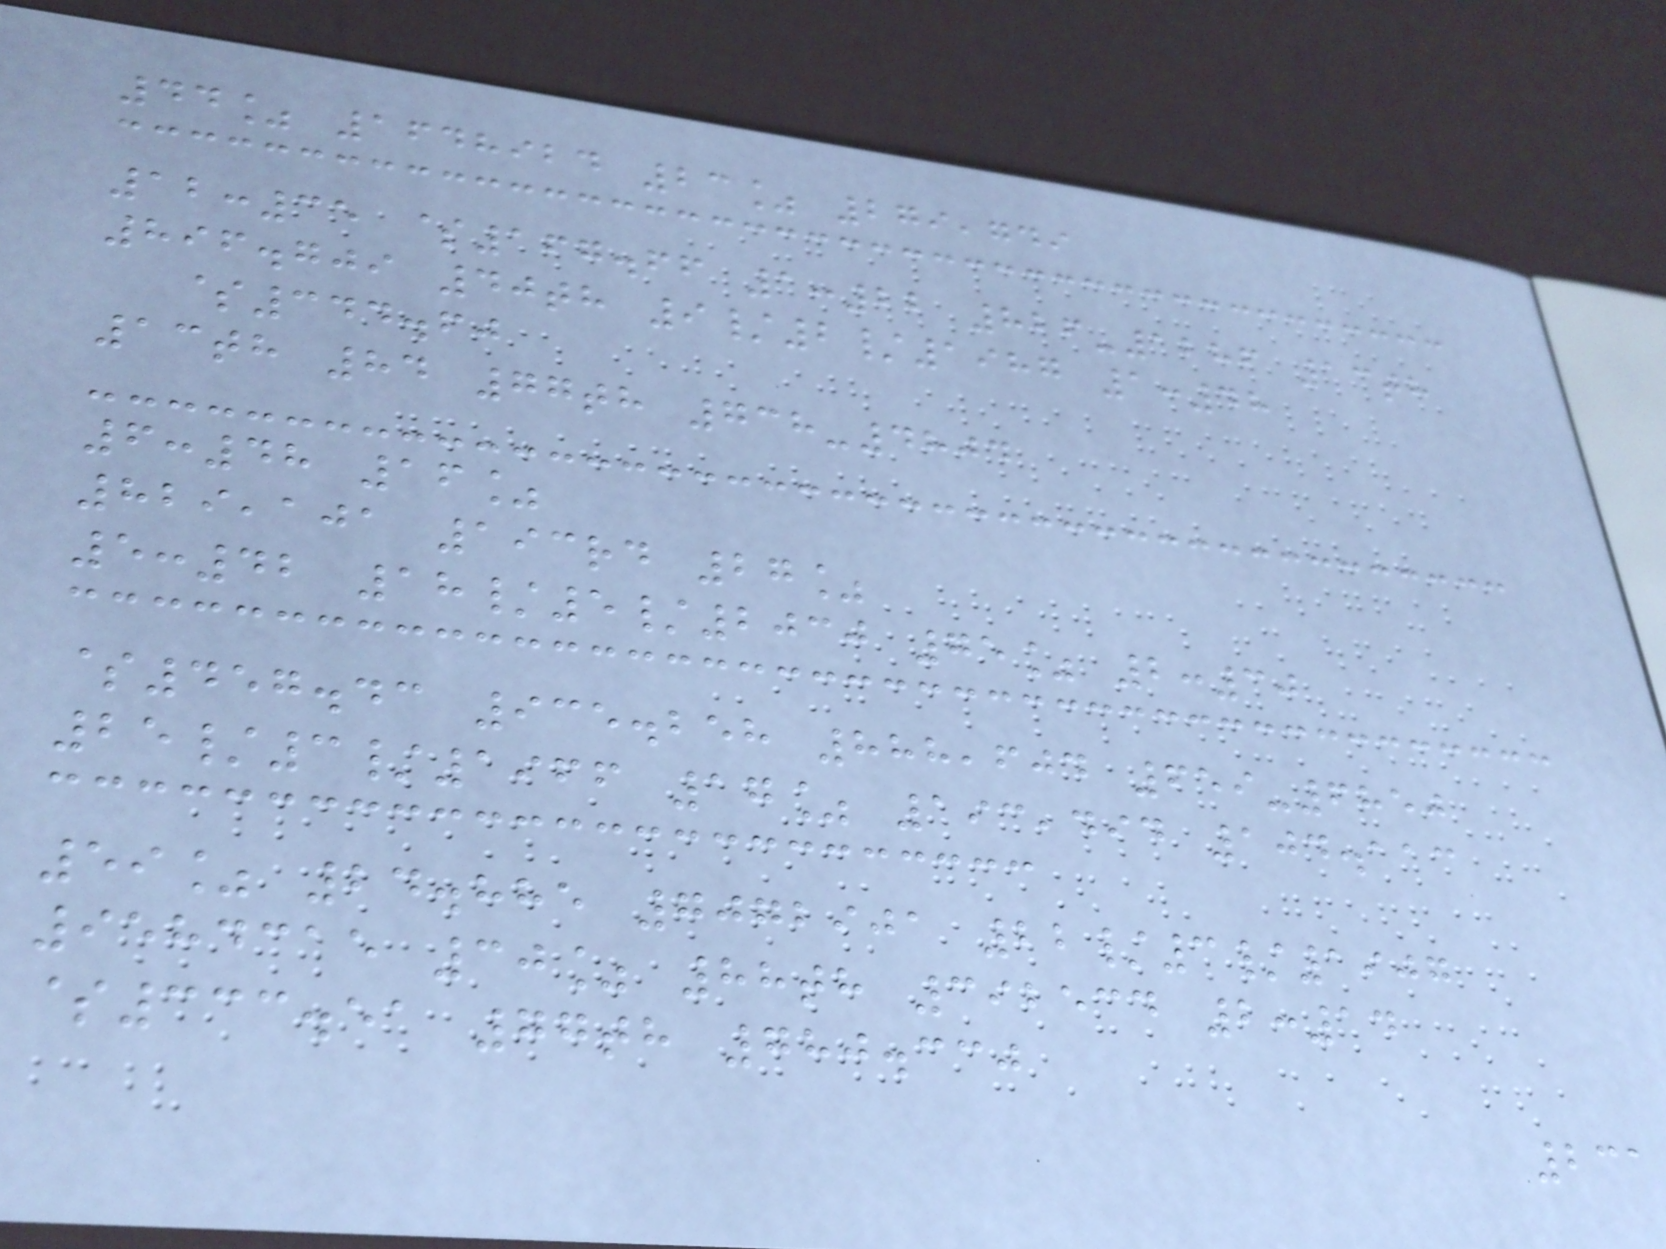44% 1648924 23% 279,749
12:35 $167.66 1:22 826-1286 13th
896.709 40th 9/2/1987 1:48
$344.60
13th 84 77th 738-4804
6:48 16%
829,101 193rd 27%
5:42 18/5/2030 75% 2:30
$457.43 935.258 888,604 659-6850
25/3/1966 17% 193,494 104.113
59% 24.885 7072901 22/3/1907
9584315 30% 88th 392534 2:14
$333.51 77th 780.330
231
